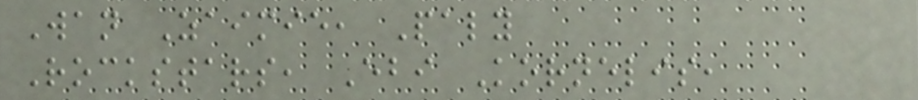Wan Zaimie, Paly
Rockstars, Ebi Kornelis,
